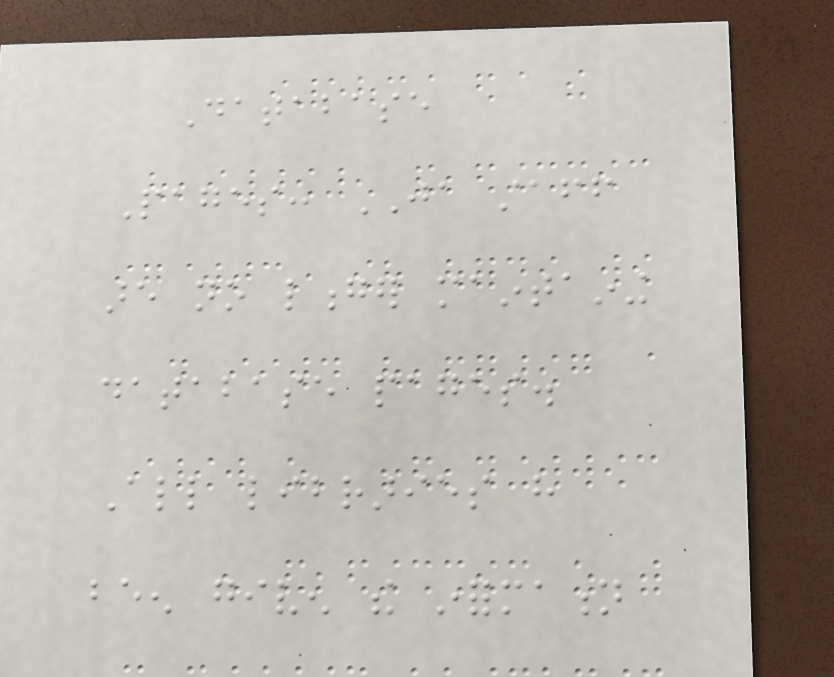Database
Pages: JA staff
are no longer maintaining
database pages.
All libraries have
been given the information
